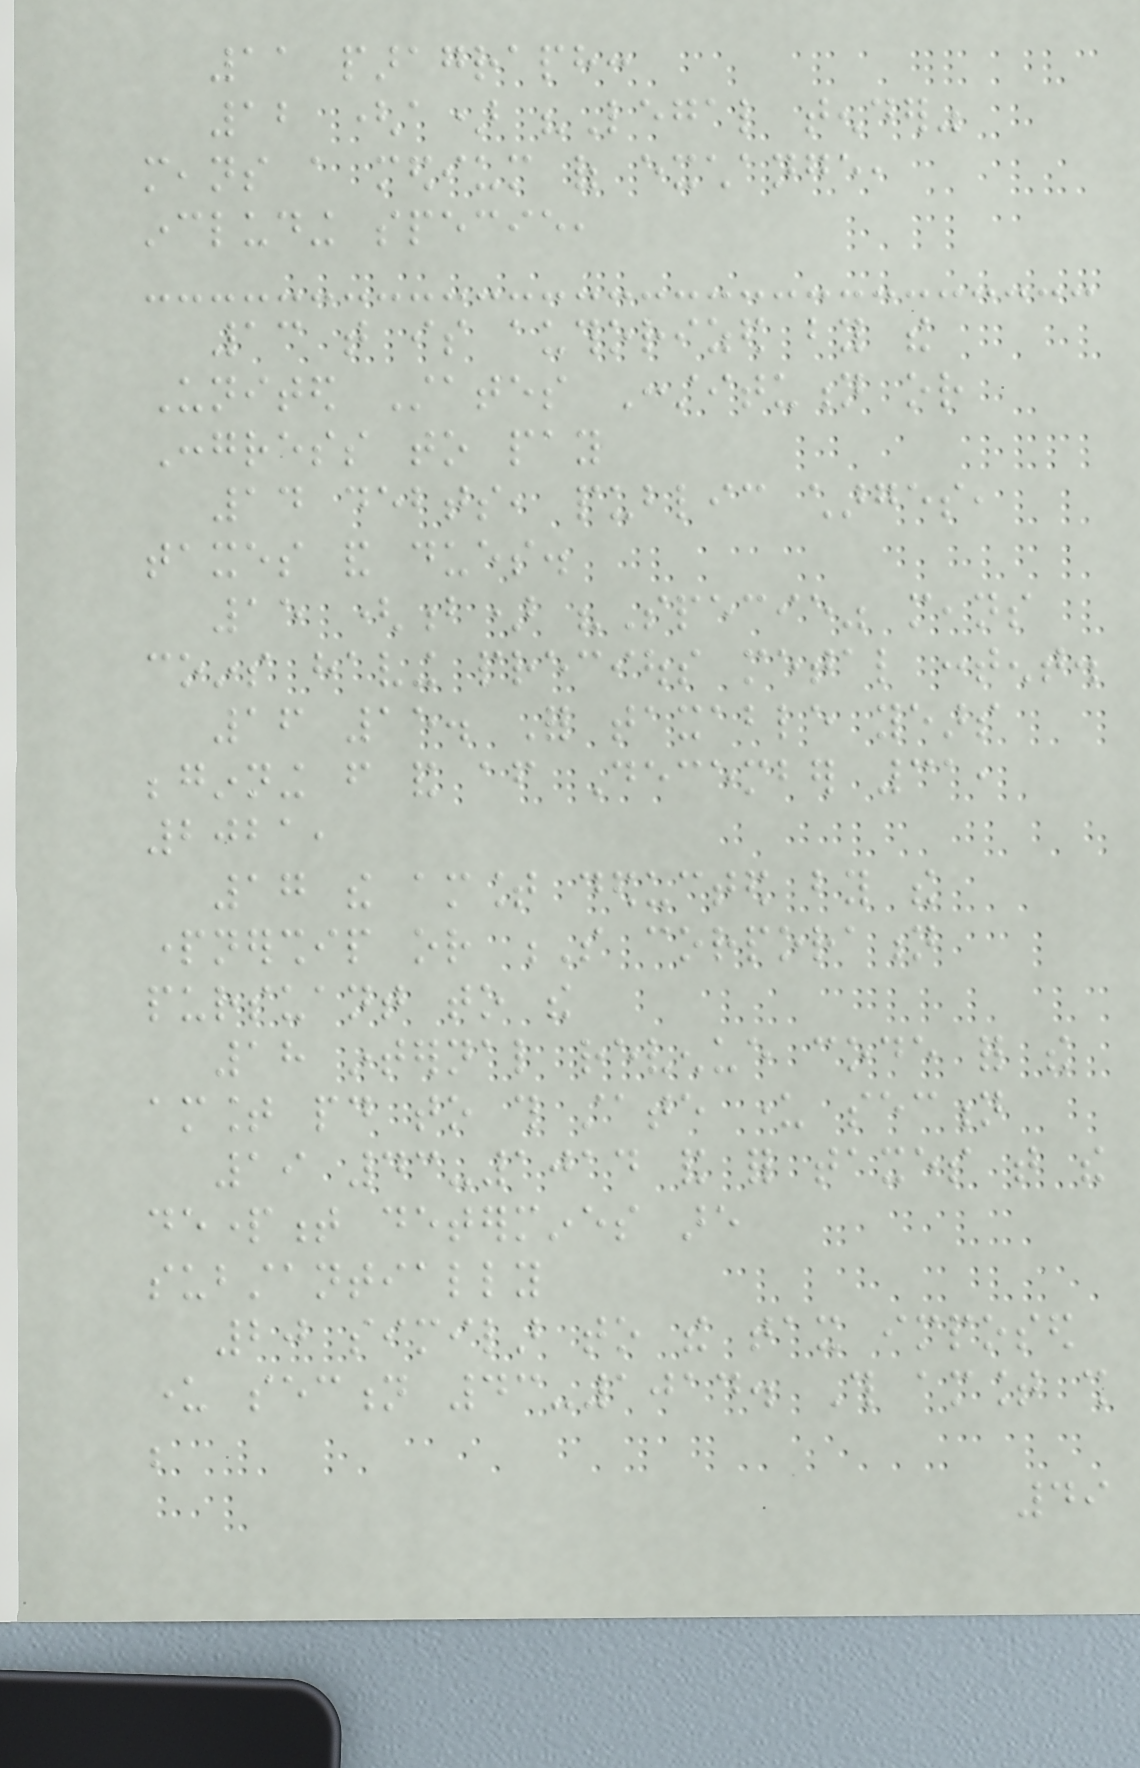11 paragraph:
12 (a) "Legal tender"
means a medium of exchange,
including specie,
13 that is authorized by the
United States Constitution or
Congress to pay
14 debts, public charges,
taxes and dues.
15 (b) "Specie" means
coins having precious metal content.
16 15. For taxable years
beginning from and after December 31,
2021,
17 the amount deducted by the
partnership or S corporation
pursuant to the
18 internal revenue code for the
amount paid to this state under section
19 43-1014 and for taxes that the
department determines are
substantially
20 similar to the tax imposed
under section 43-1014. This amount shall
be
49
